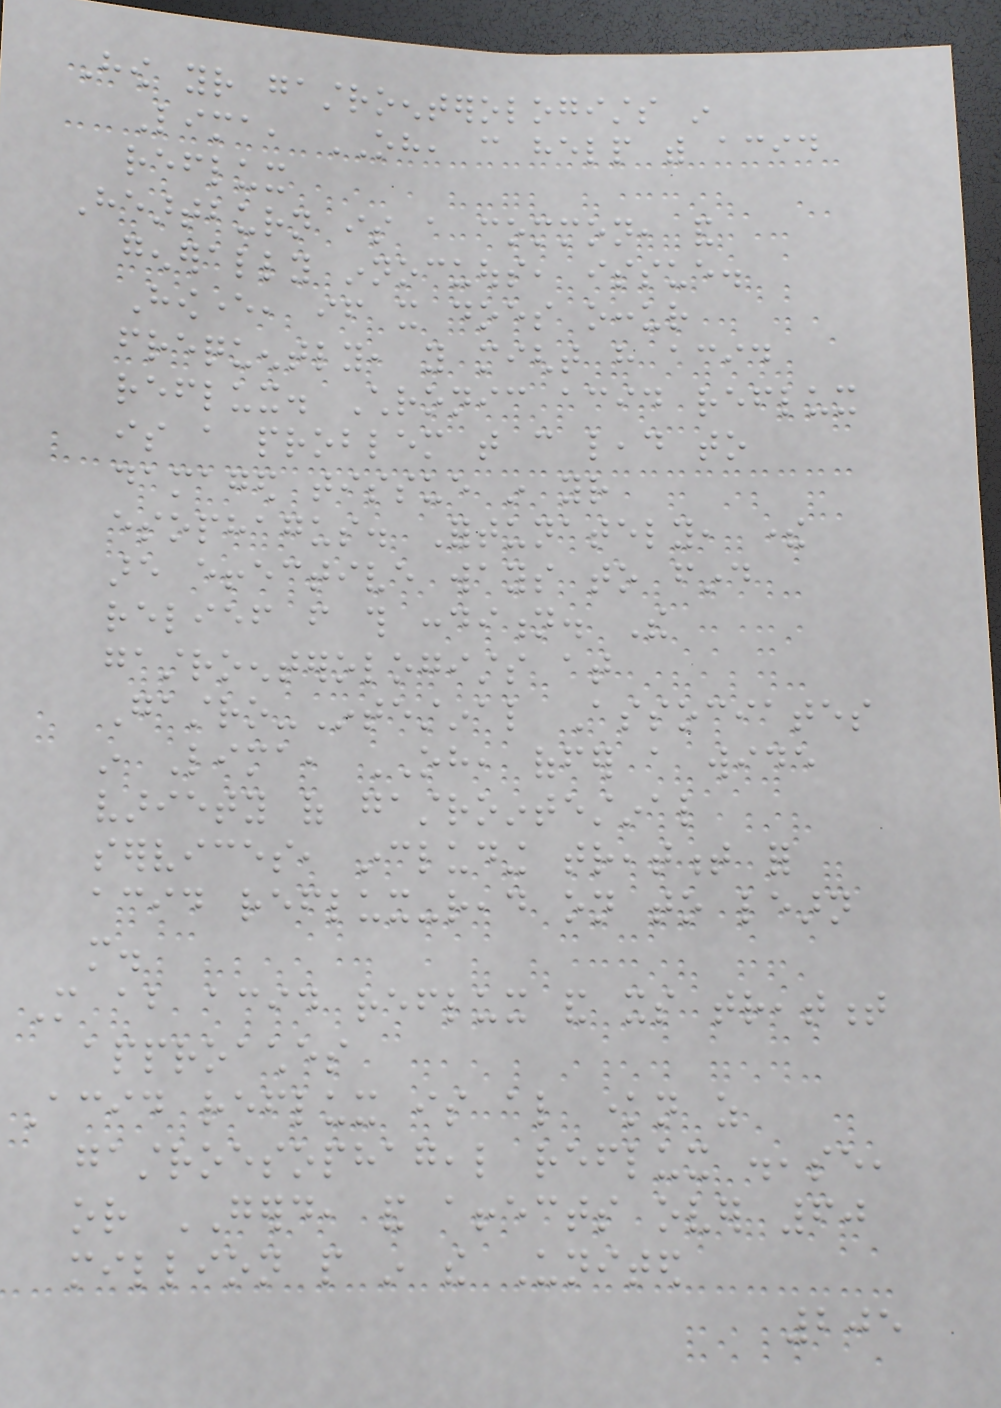How your gastroenterologists in
Lima, OH, can help with acid
reflux
Heartburn is a common, and
generally innocuous, issue.
However, if it does occur
frequently, you might have acid
reflux. Chronic acid reflux
is a problem that can lead to
damaged tissue in your
esophagus. Fortunately, there
are effective ways to find
relief from this condition. The
gastroenterologists at
Gastro-Intestinal Associates
in Lima, OH, offer a wide
variety of gastrointestinal
services, including treatment for
acid reflux-read on to learn
more.
More about acid reflux and its treatment
approaches
Acid reflux is also known as
gastroesophageal reflux disease,
or GERD, and affects over 60
million people in the United
205
